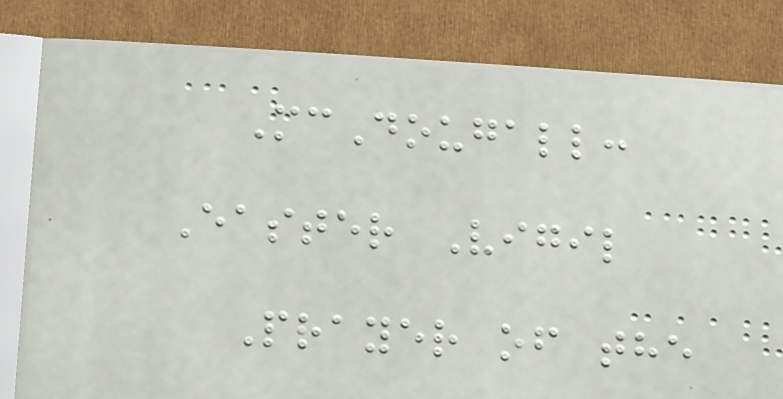McDougall:
Easter Vigil
Prayer of the
